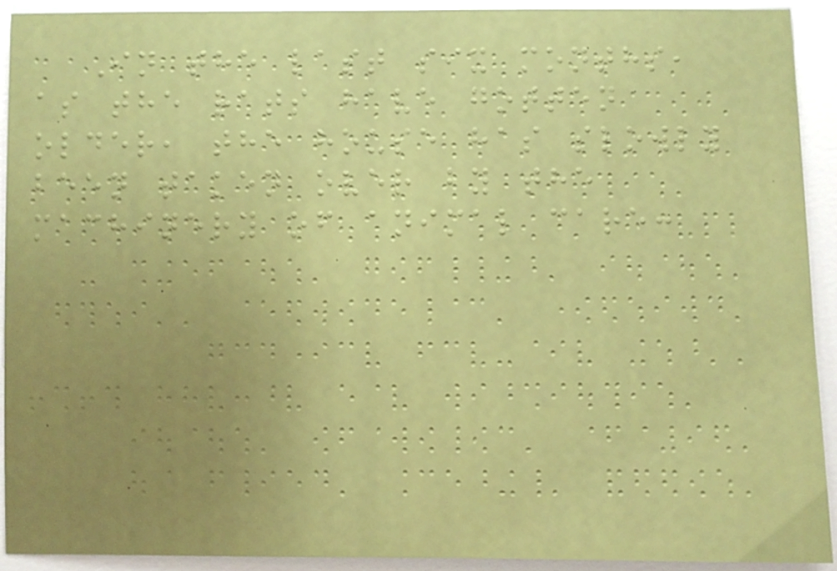In the last six months,
as the rats have gotten
older, the house has slowly
been taken over by the
machinery of animal care:
